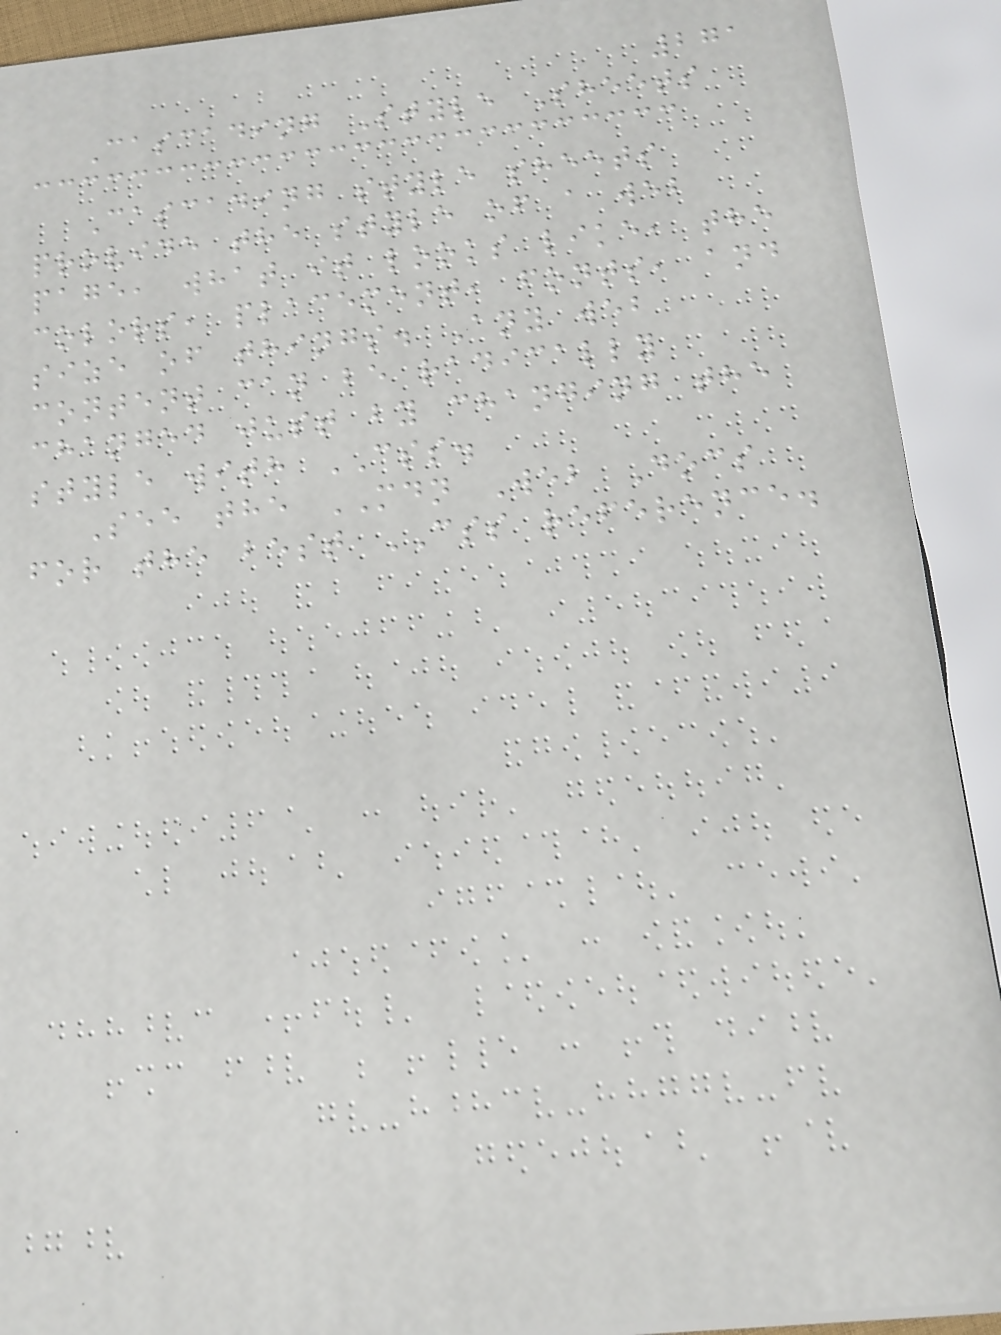271
Cascading Style Sheets
Cascading style sheets
provide the style of a web
page, what it looks like, the
colors, placement, fonts, and
size of things. Any web
content can be radically
changed just by changing the
style with CSS.
See the MDN Web Docs
for the best CSS reference.
